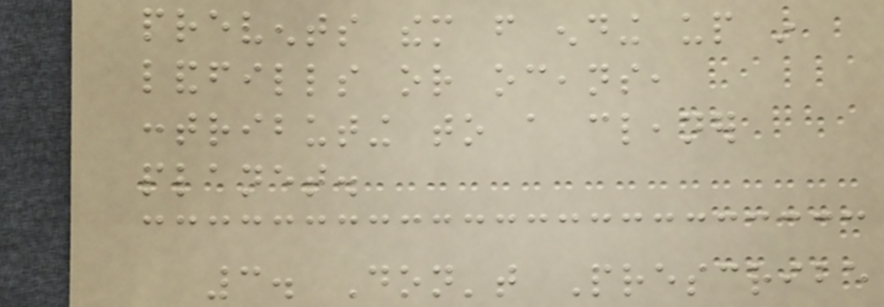prevents them from ending up in
landfills or oceans,
contributing to a cleaner
planet.
3. Don't Prescribe
